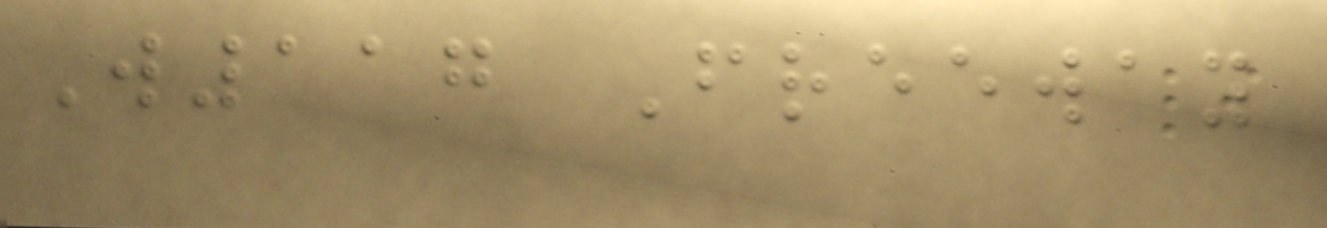W117 Freeway
